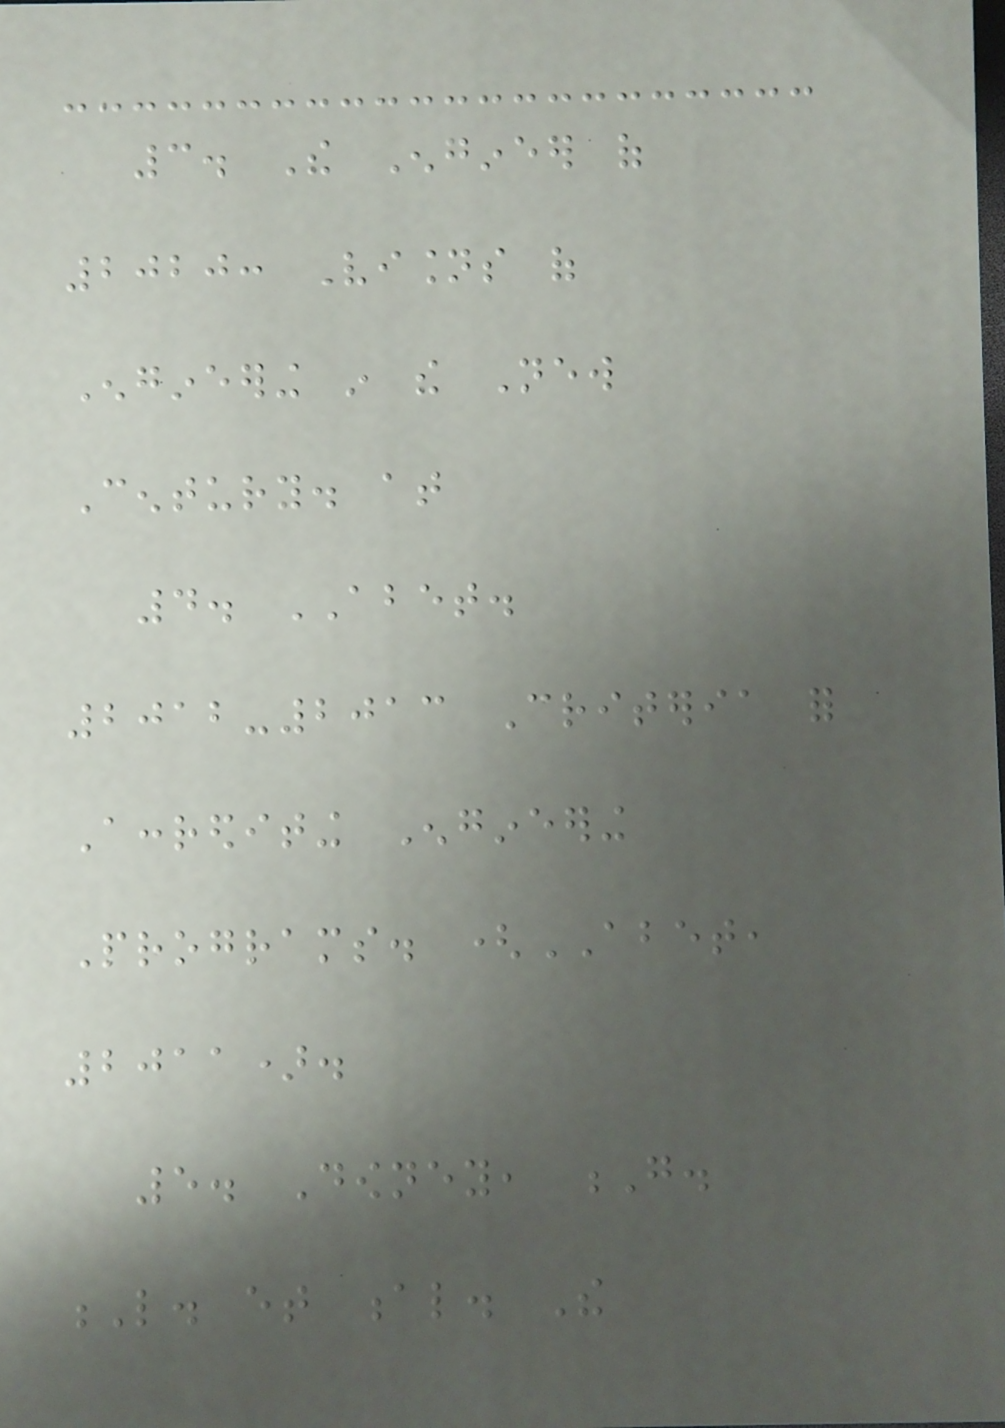3. The Engineer of
2020: Visions of
Engineering in the New
Century. at
4. ABET.
2012-2013 Criteria for
Accrediting Engineering
Programs. (ABET,
2011).
5. Downey, G.
L. et al. The
